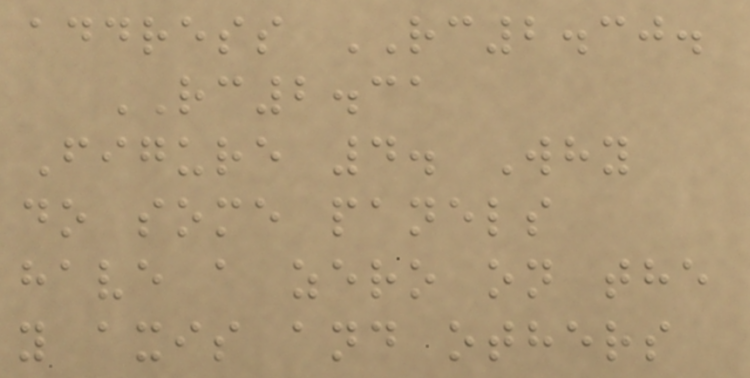address RC2.30.
RC2.31
Figure 4. Why
do some panels
have a zero on the
y axis and others
